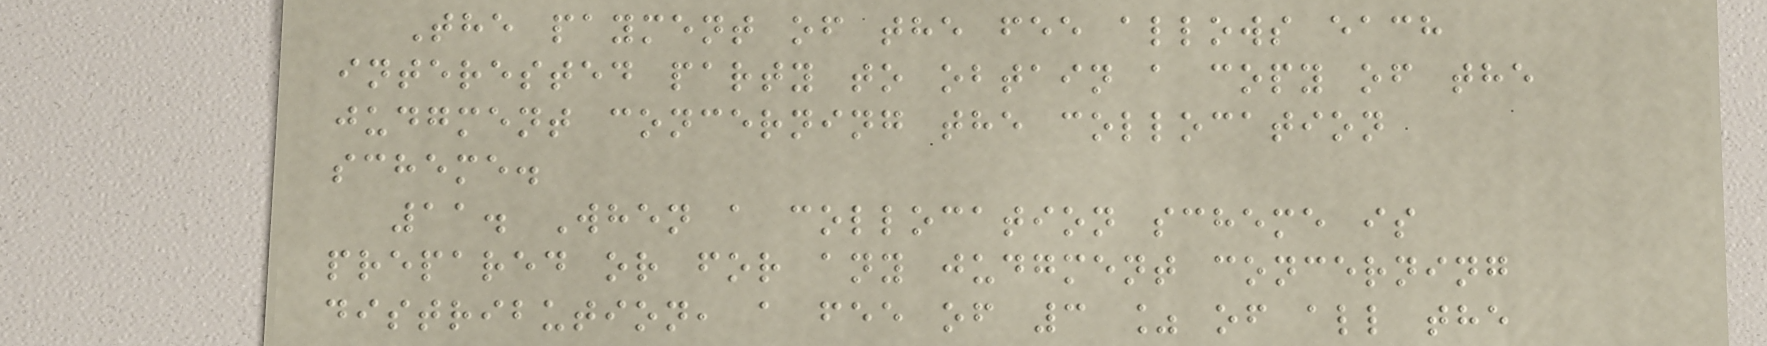The payment of the fee allows each
interested party to obtain a copy of the
judgment concerning the collocation
scheme.
11. When a collocation scheme is
prepared or for any judgment concerning
distribution, a fee of 3 % of all the
